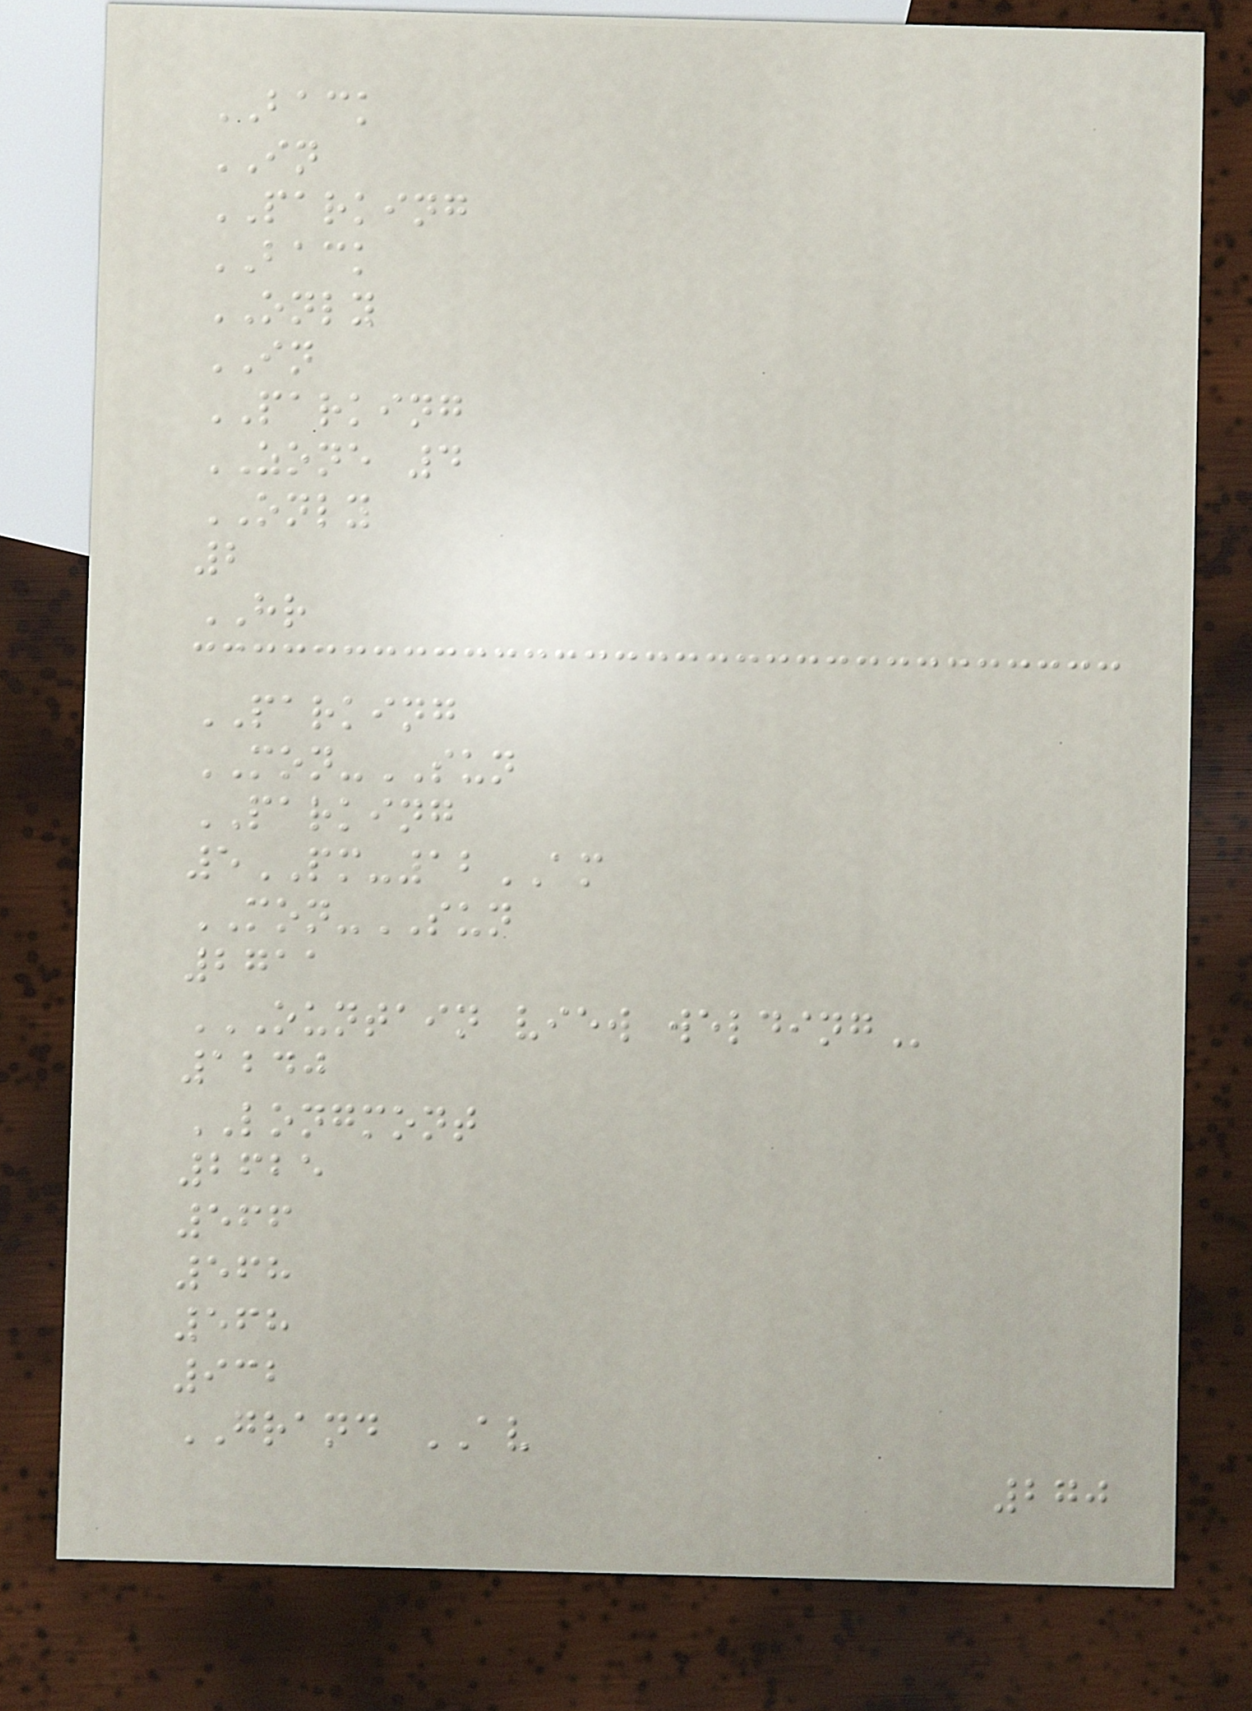BACK
IN
PARKING
BACK
ONLY
IN
PARKING
ZONE 4
ONLY
2
HR
PARKING
MON-SUN
PARKING
5PM-12AM
MON-SUN
2711
OUNTAIN VIEW WELDING
1240
LONGMONT
2625
566
568
568
932
GRAND AV
270
